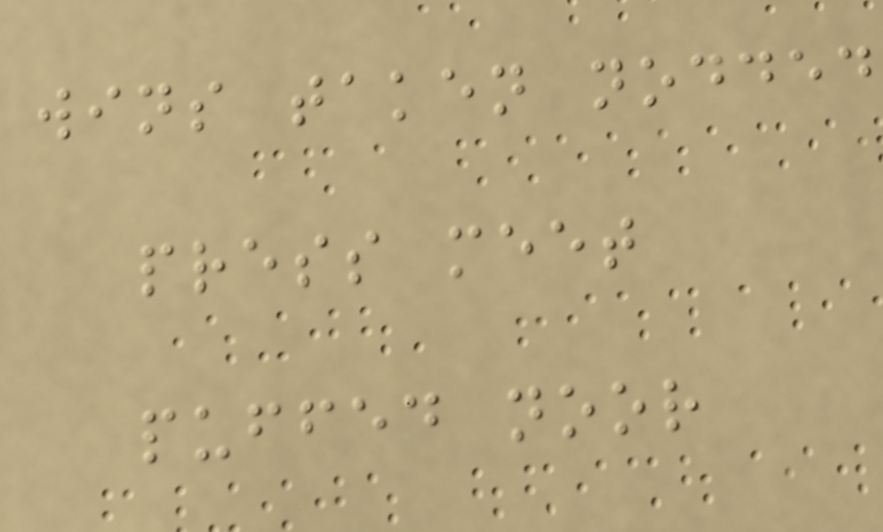wins taken nodded
press meet
puffed noor
